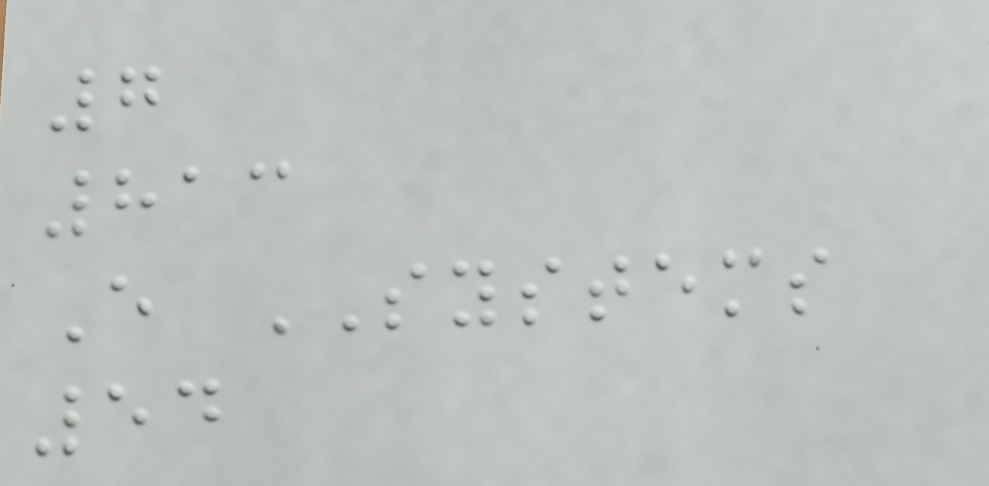7
813
E SYSTEMS
54
